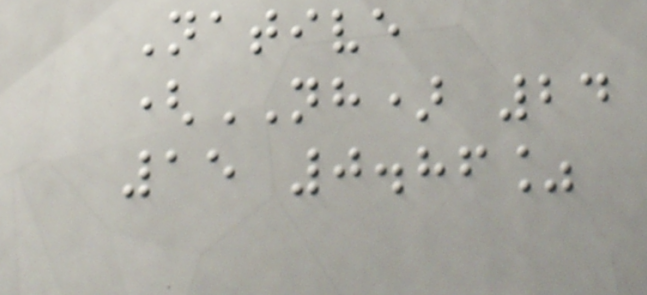Native
(NH) 24
15 0.86%
